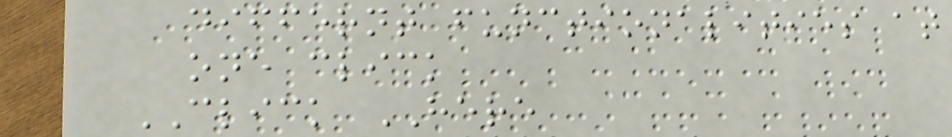differnt functionalities at
one click
CLICK HERE
